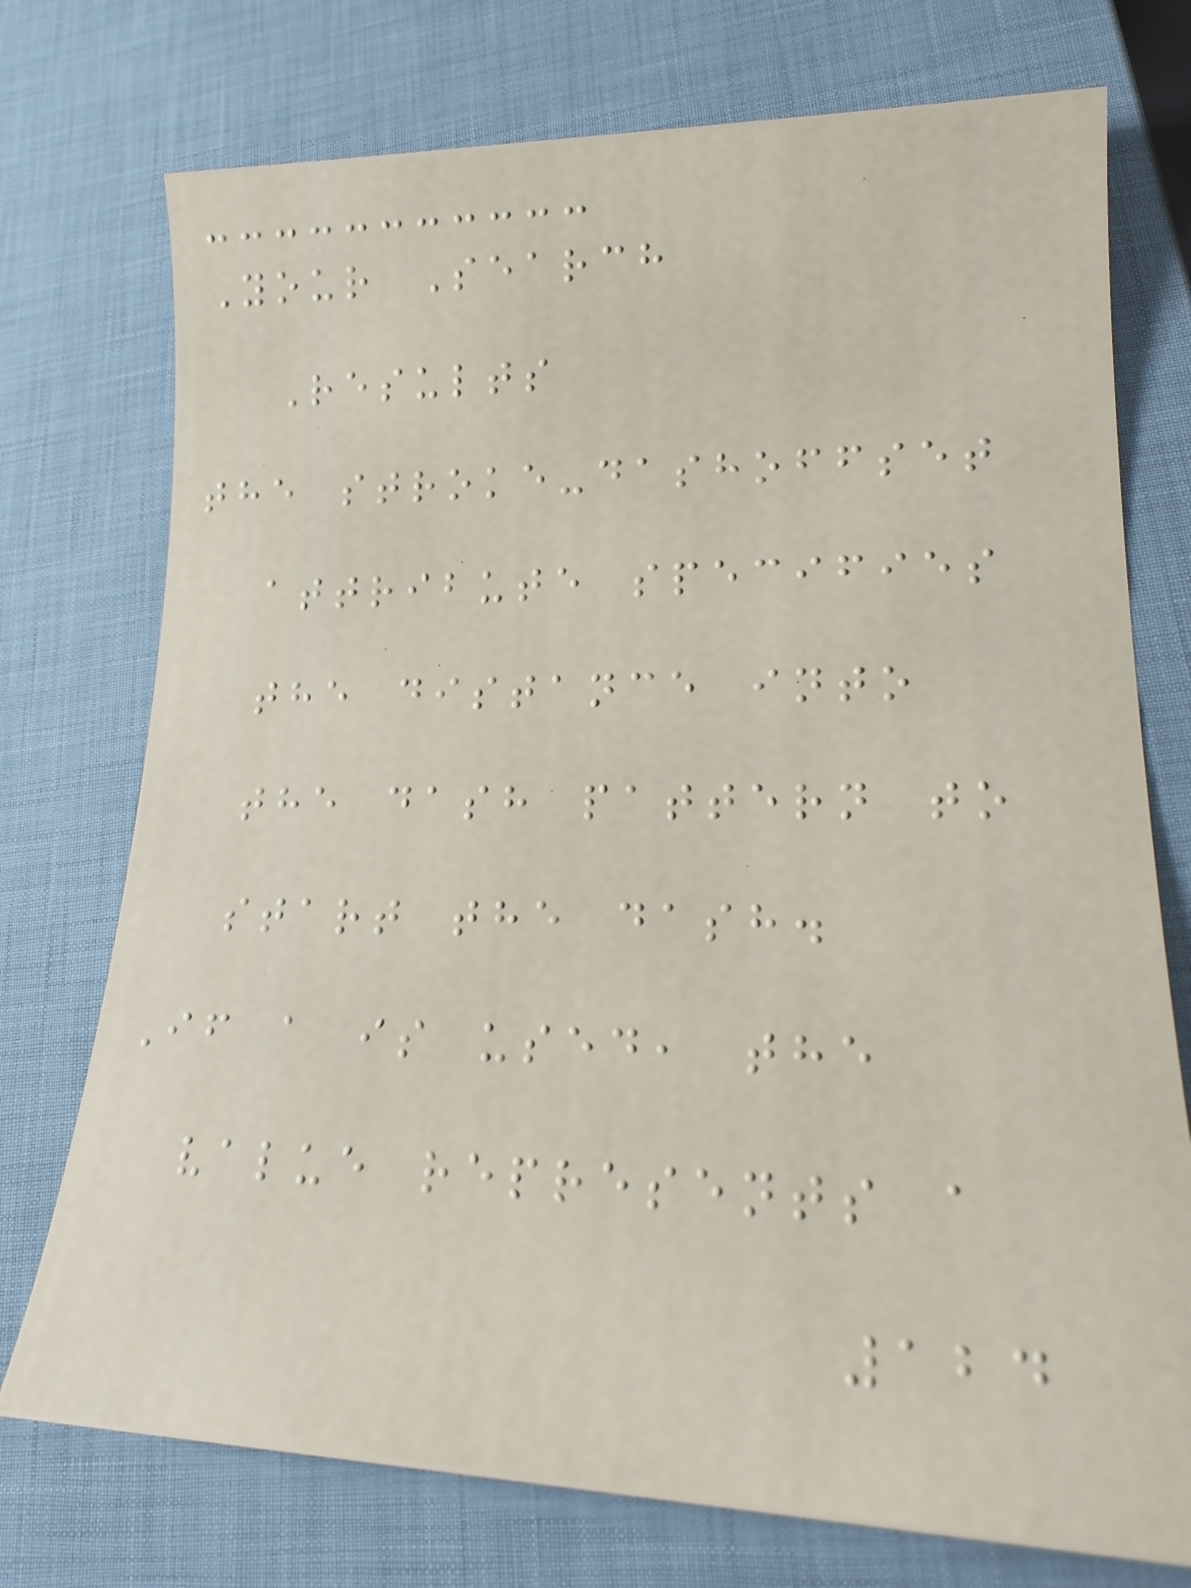Your Search
Results
the stroke-dashoffset
attribute specifies
the distance into
the dash pattern to
start the dash.
If a is used, the
value represents a
124
